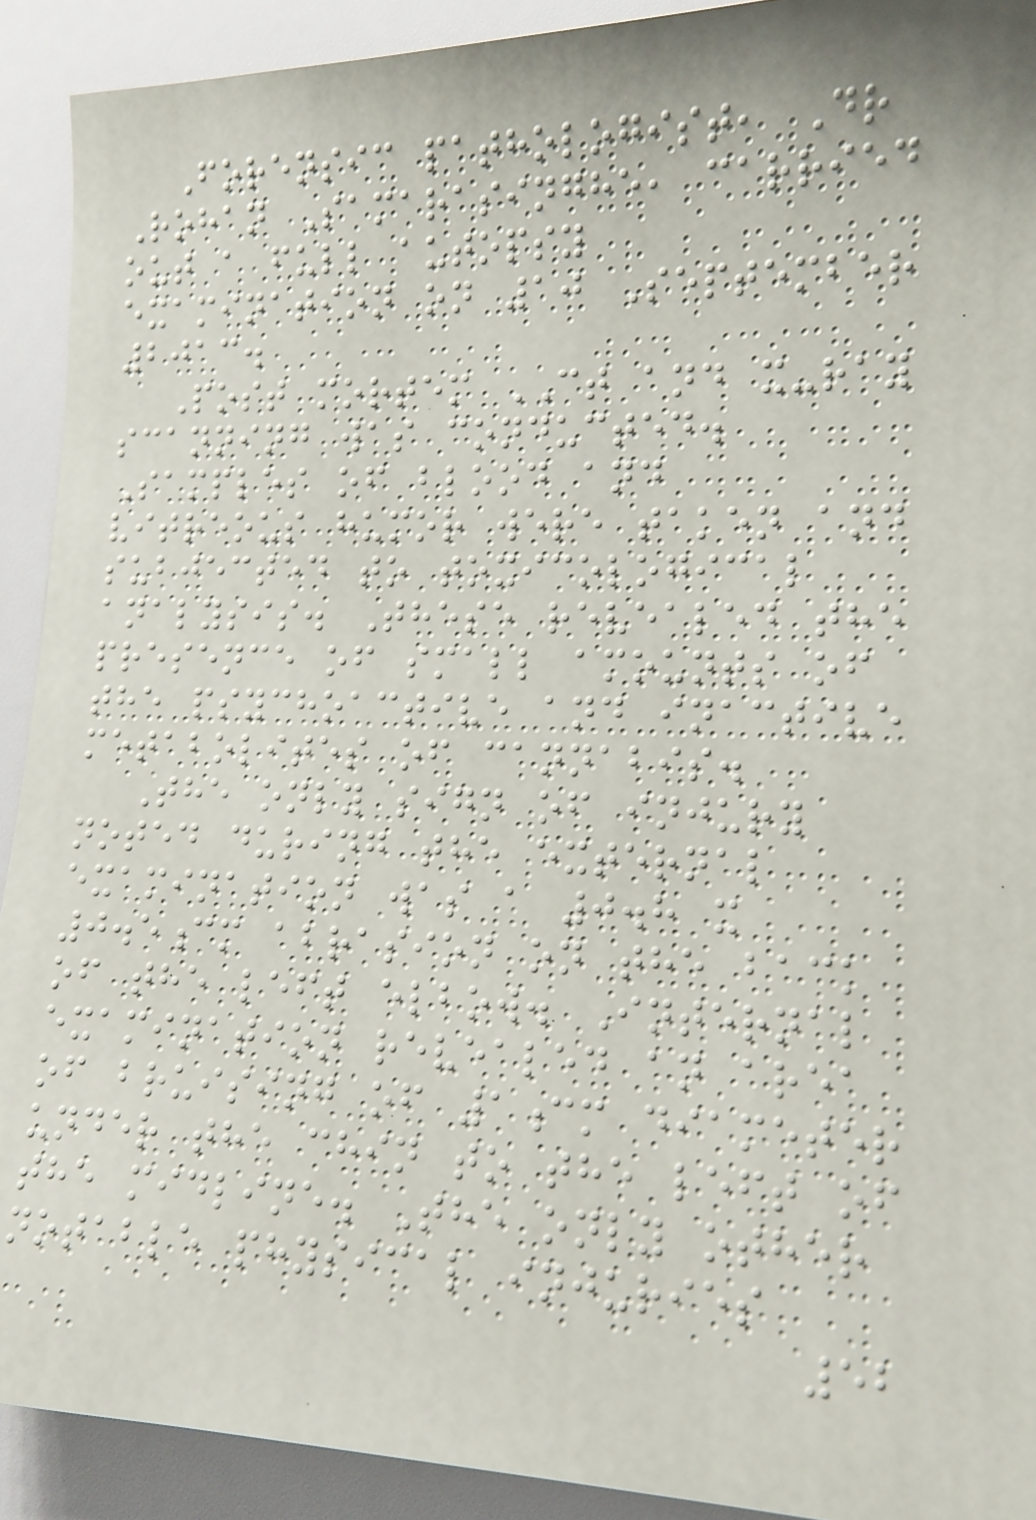Forensic pathologist, Dr
Rohan Samarasinghe, carried
out a full autopsy
examination on 10 September
2013.
Post mortem CT and x-ray
scanning was conducted.
Samples of blood and
vitreous humor were taken and
subjected to toxicological
analysis. These revealed the
presence of small amounts of
the psychoactive and inactive
metabolites of cannabis.
The only sign of injury
noted during the external
examination was a 0.8 x
0.5cm abrasion on the back
of the left elbow. Internal
examination revealed an area
of bruising of 1cm diameter
under the chin to the left of
the midline. The only other
notable physical injuries
52
